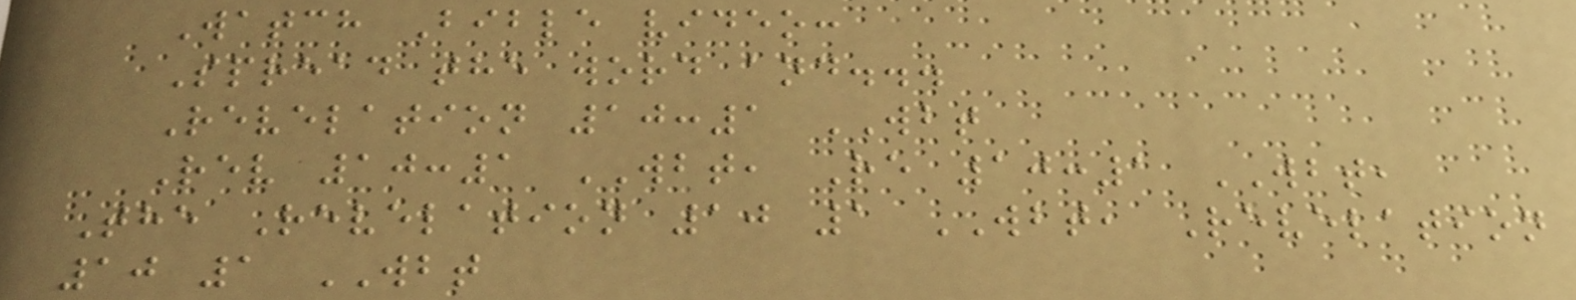Watch Bible video:
Spread the word and...
Revelation 10:1 WBT
Rev 10:1 WBT, Re 10:1 WBT,
The Revelation 10 1 WBT, Revelation
10 1 WBT
